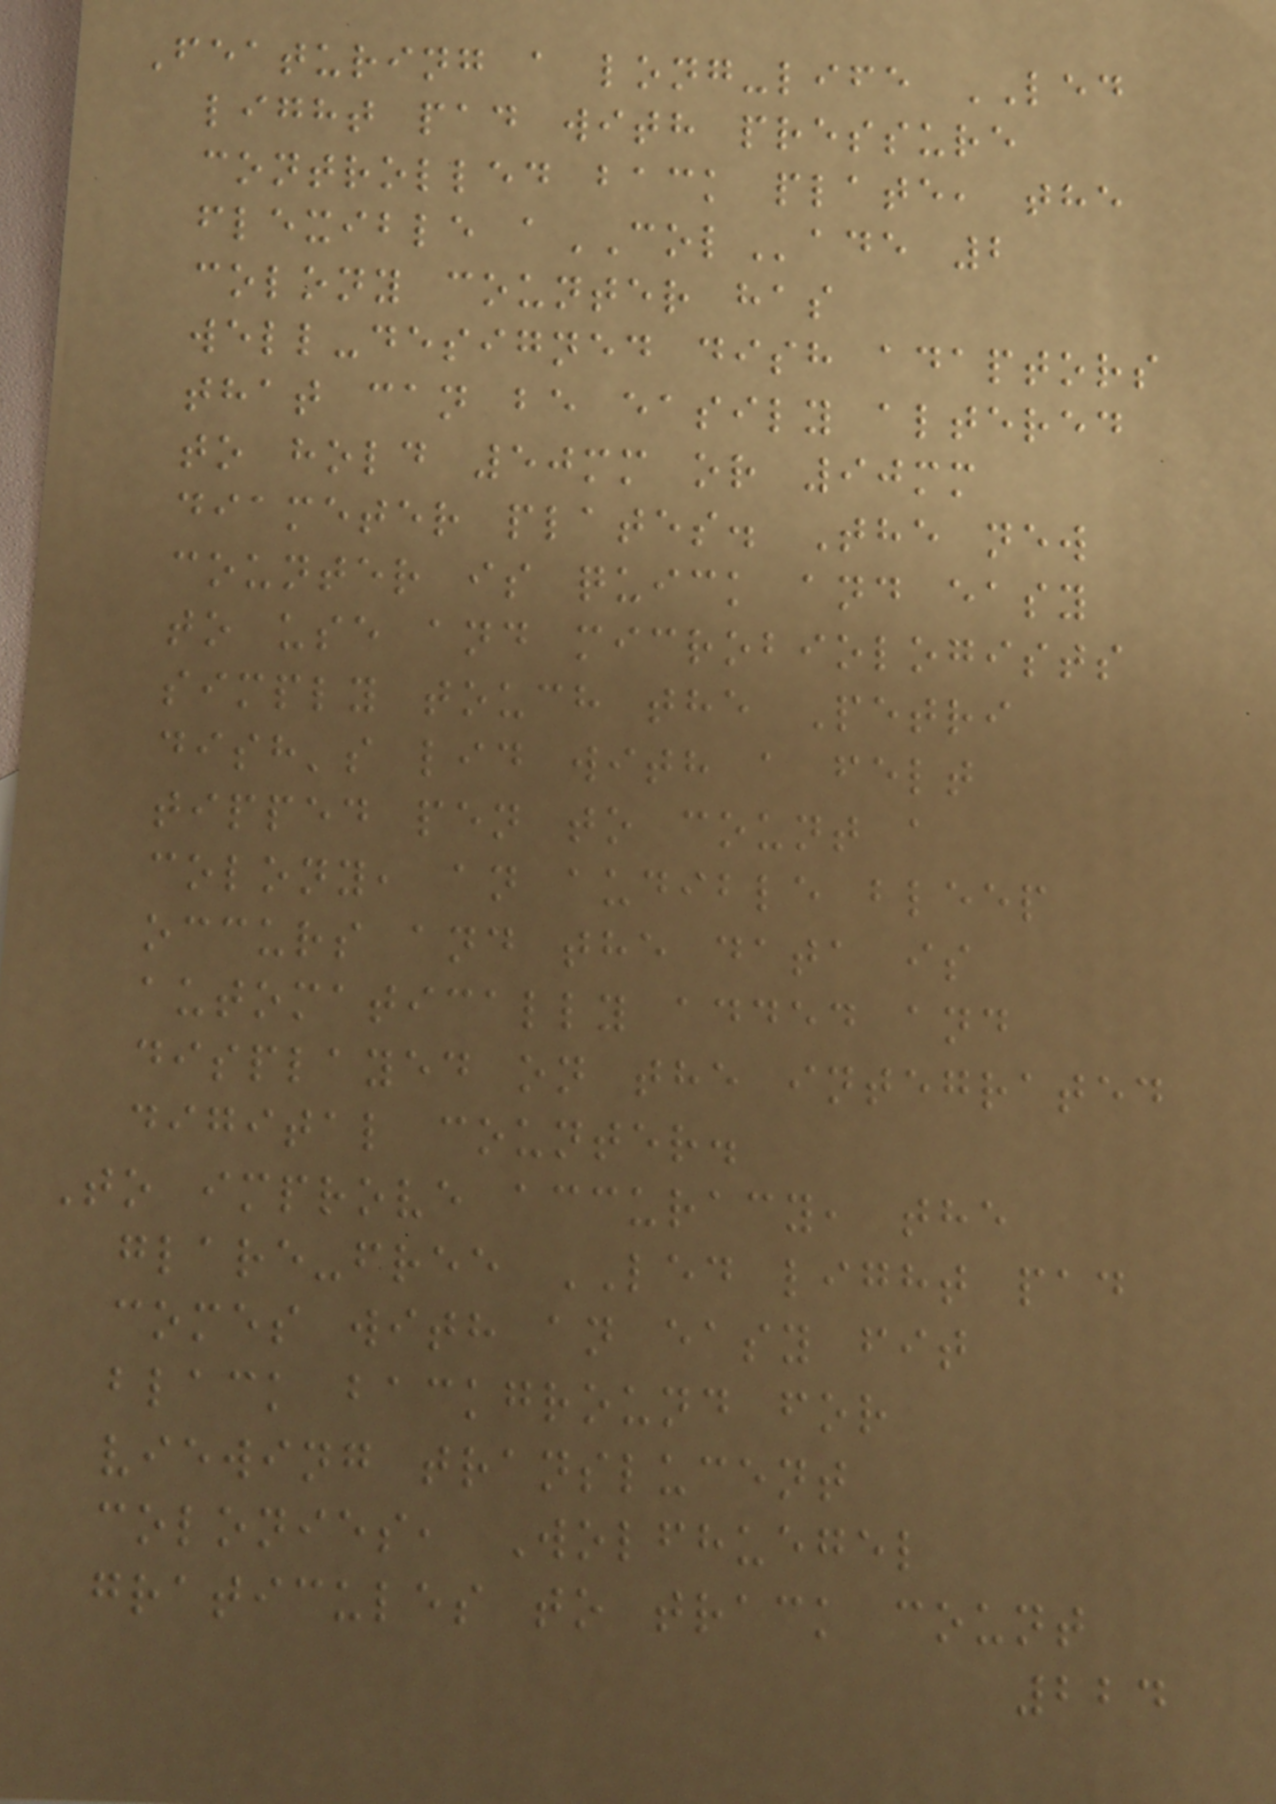Featuring a long-life LED
light pad with pressure
controlled back plate, the
flexible aCOLade 2
colony counter has
well-designed dish adaptors
that can be easily altered
to hold 50mm or 90mm
diameter plates. The new
counter is quick and easy
to use and microbiologists
simply touch the Petri
dish's lid with a felt
tipped pen to count a
colony, an audible bleep
occurs and the data is
automatically added and
displayed on the integrated
digital counter.
To improve accuracy, the
glare-free LED light pad
comes with an easy fit
black background for
viewing translucent
colonies, Wolfhuegel
graticules to track count
224
